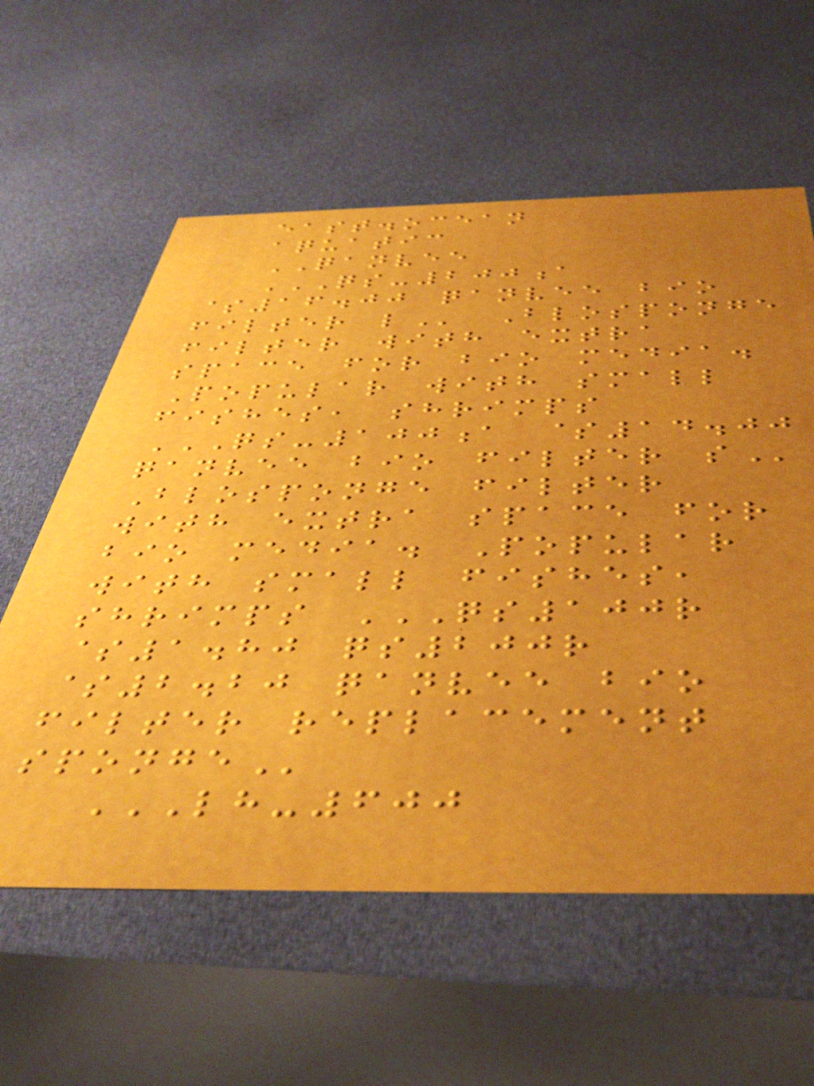east.ocean
aquatic
QANVEE
QS-200A
$16.00 QANVEE BIO
FILTER L Blosponge
filter with extra
space for bio media.
Popular with small
fishes, shrimps
QS-100A $14.00
QANVEE BIO FILTER S
Blosponge filter
with extra space for
bio media. Popular
with small fishes,
shrimps QS100R
$1.80 QS200R
$2.20 QANVEE BIO
FILTER REPLACEMENT
SPONGE
LH-600
